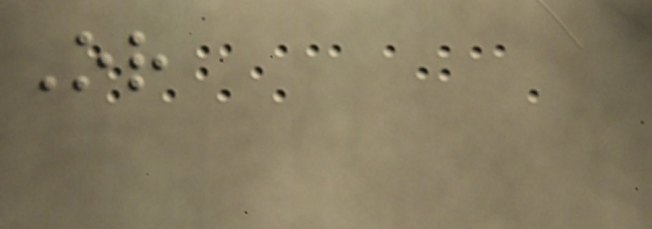Or
